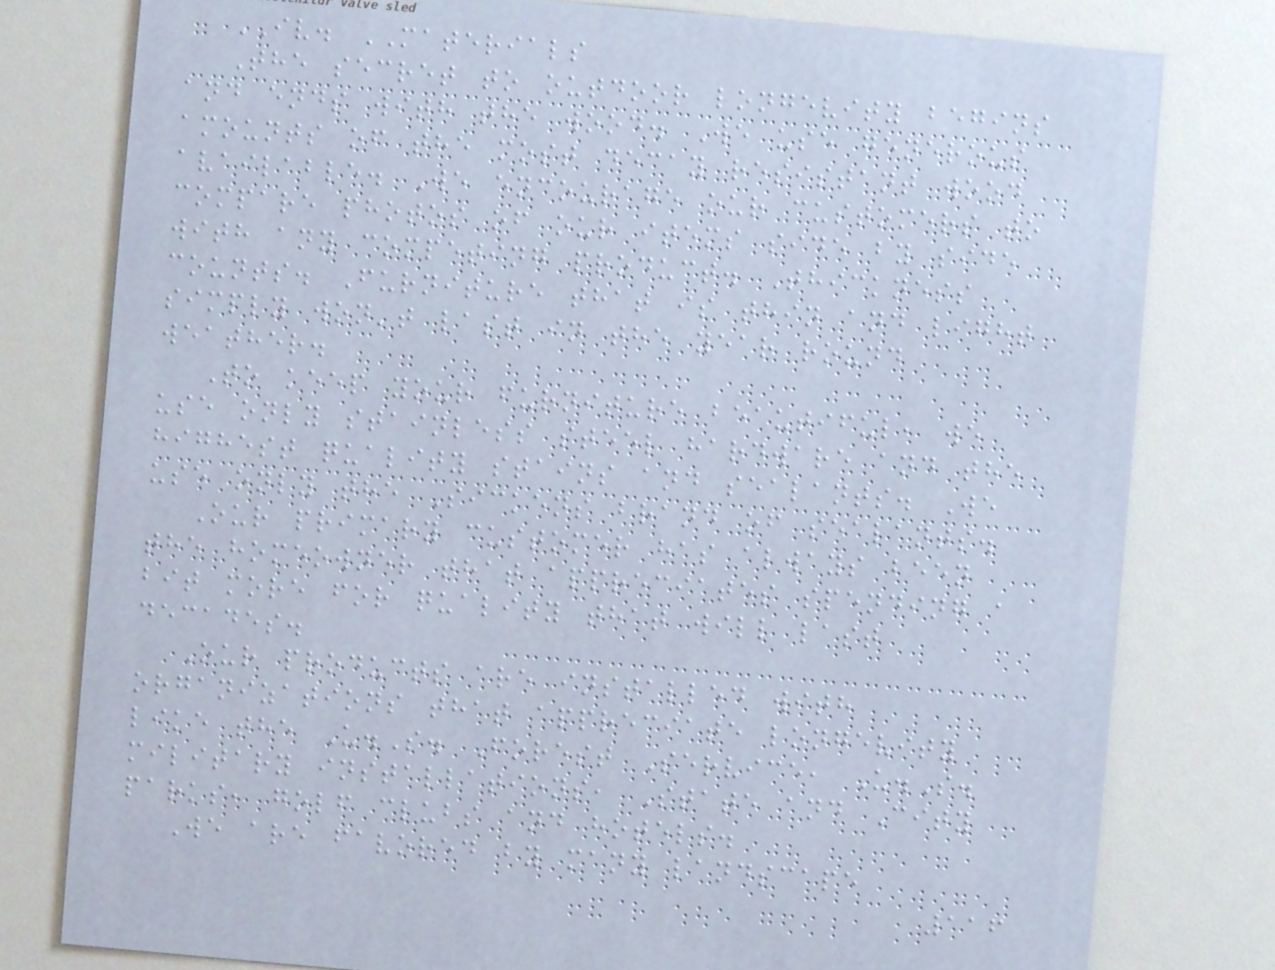IV. MATERIALS
The secret to outdoor longevity begins
and ends with the wood. We use generous
amounts of the most decay resistant wood
available. We encourage our customers to
compare photos of our items side by side
with any competing product. Thickness
counts. Furniture that is thin and light
simply won't last in the year round
weather.
To keep your furniture beautiful, we
use only stainless steel hardware and the
highest quality stains and sealants. We
use only the Sickens brand of sealants.
Our primary customer has always been
the homeowner that appreciates spending a
bit more for quality that will last
decades.
Our products are installed with
organizations that appreciate longevity
like the U.S. Forest Service, U.S.
military installations, State and City
parks, golf clubs and hotels.
We are favored by many landscape
116
